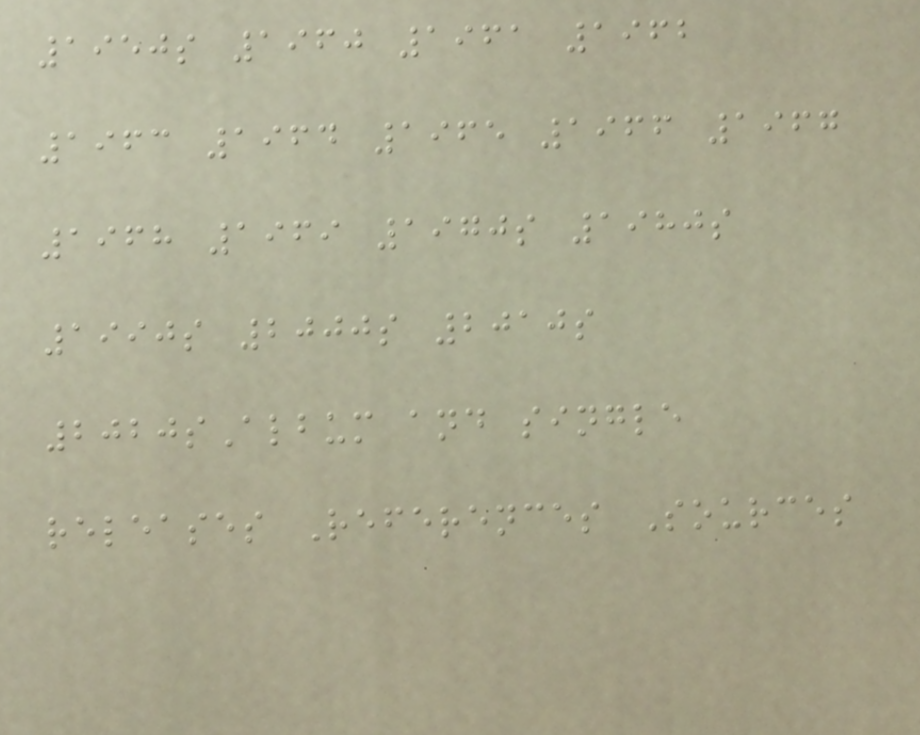1950s 1960 1961 1962
1963 1964 1965 1966 1967
1968 1969 1970s 1980s
1990s 2000s 2010s
2020sAlbum and single
releases References Sources
